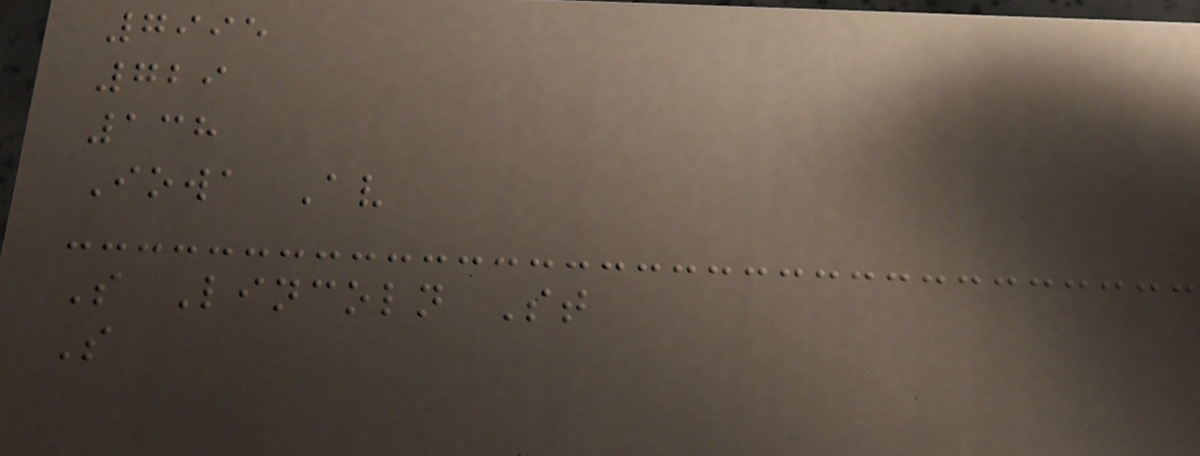7995
729
138
Iowa Av
S Lincoln St
S
